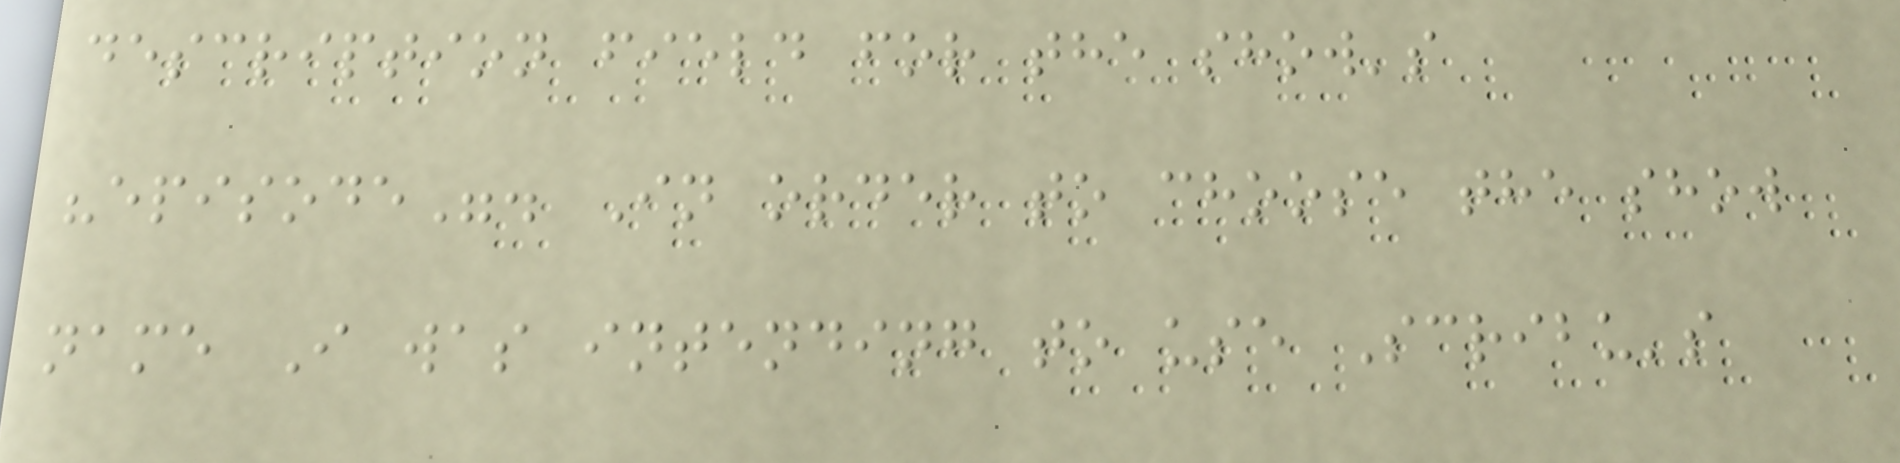description field for the show's
"episode". In order to choose the show
name I was intending to use Scribu's
